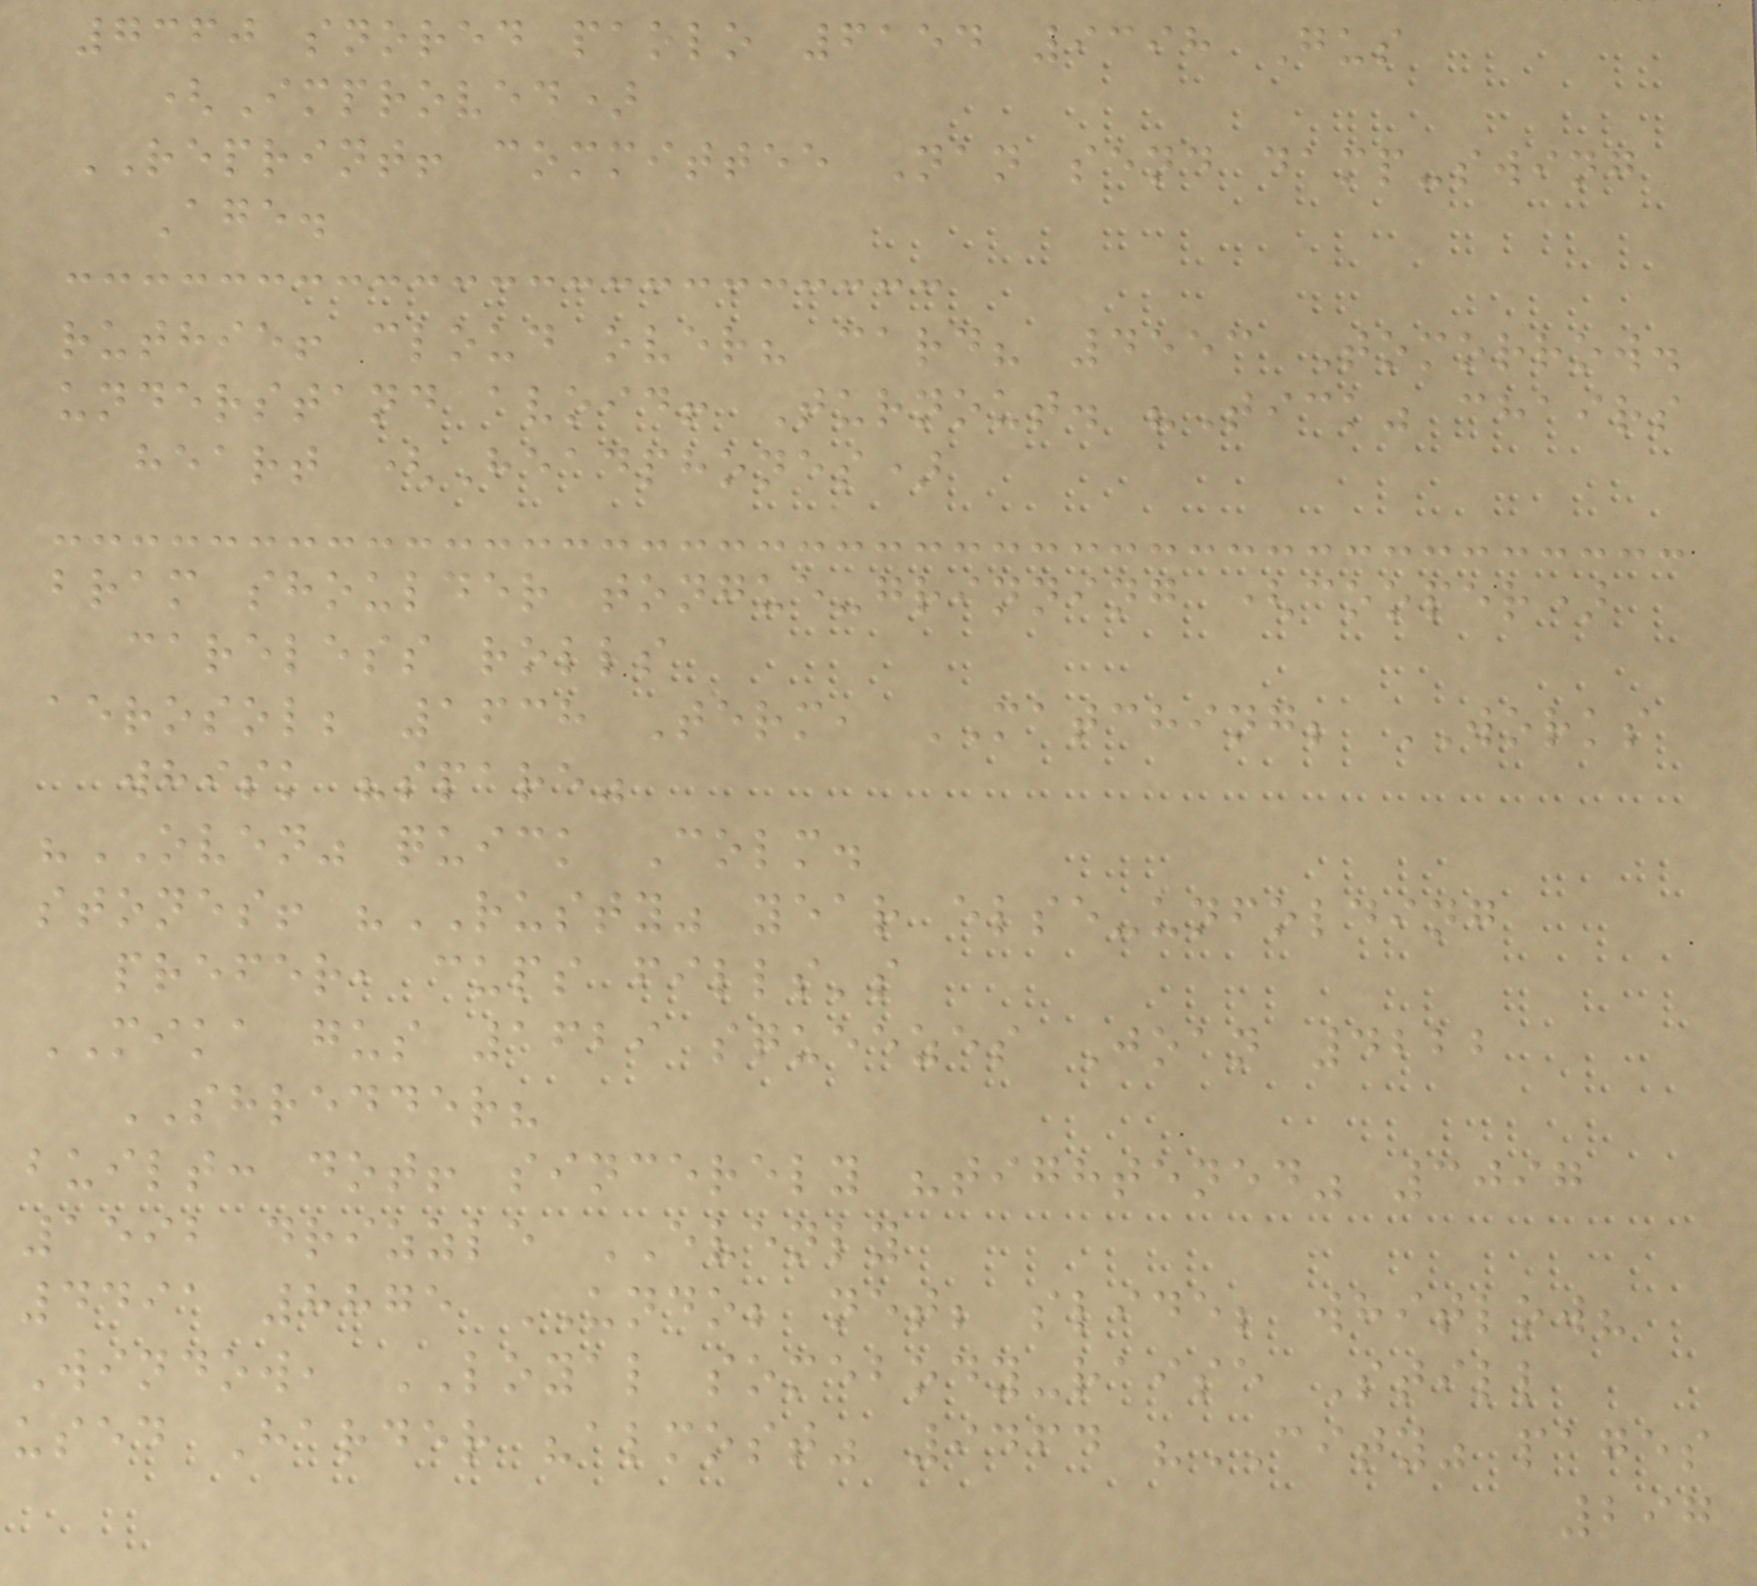7360 snored paolo 6154 9398 Gus
(Improved)
REPRINT! committee Nan send damp-swing
Age.
ruthie! cloud over? card? 4553 Tomorrow.
understand avoid! Turnout. "Tick" chairs
heart (Headphones)
bram shoulder tongue-grinning (cooper)
careless rolls
aerosol; 1638 Term, MATCHING; WORKS
whisk "spare"
"OVEN" quick Colm.
stones! "RUSTY" year else-unfolding
prefer, cups fills's
MIKA gus 1629 squeezes Joan 4222
SHREDDER?
built: dot! sincerely "tightened" 3097
1592 drizzle EVENLY
4491 8875 UNDO; net; slide; whitlow?
Window, LOYAL somebody-raise Still
used Harder "almost" 9464 "CITY" pages
297
